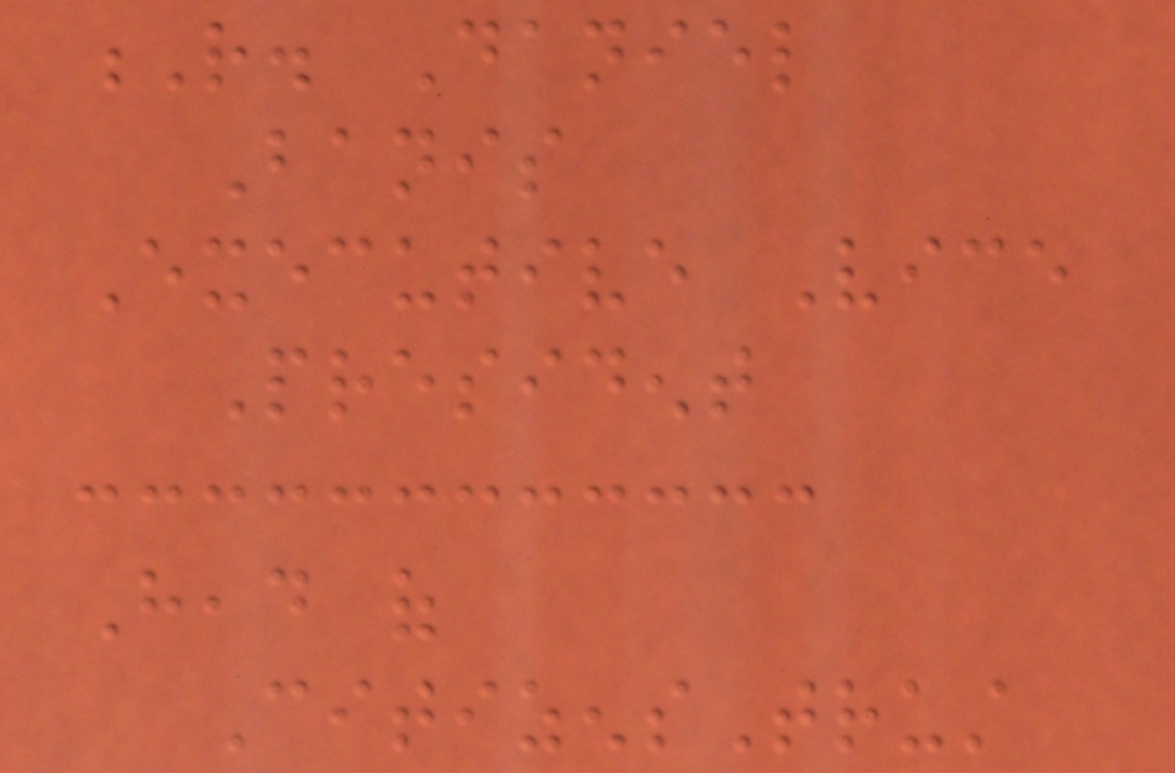R. Daniel
Banis
Executive Vice
President
Head of
CitizensTrust
